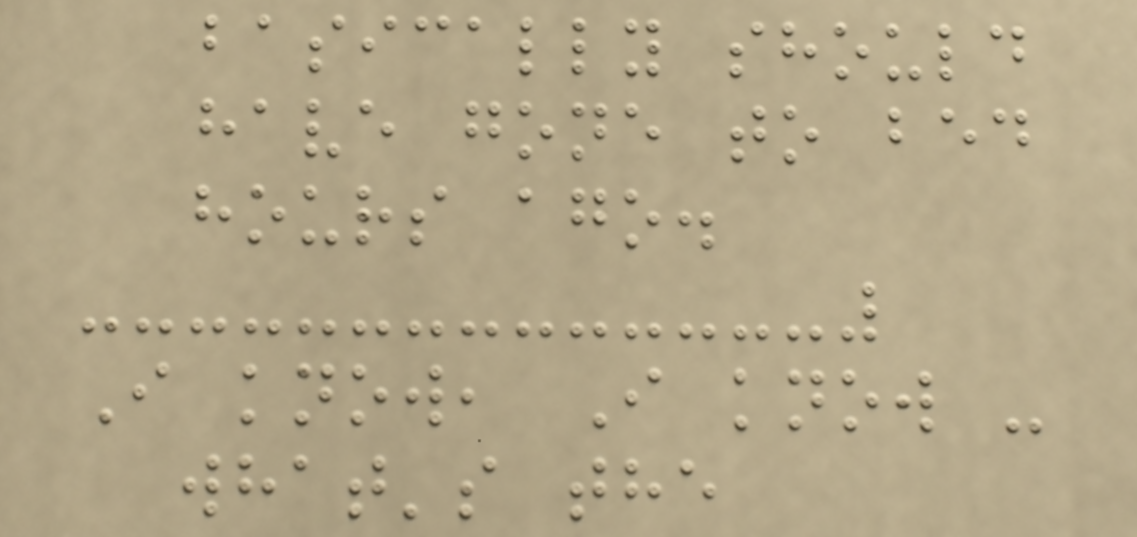basically should
have gone to bed
hours ago.
I know, I know -
what's the
